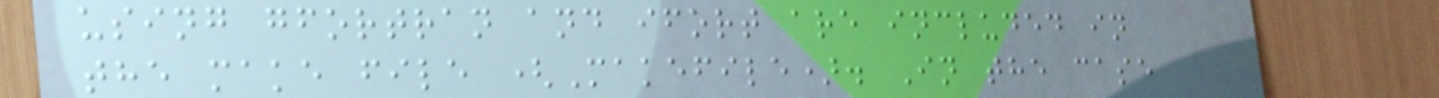using gfortran and ifort are included in
the make file (Makefile). In the case
